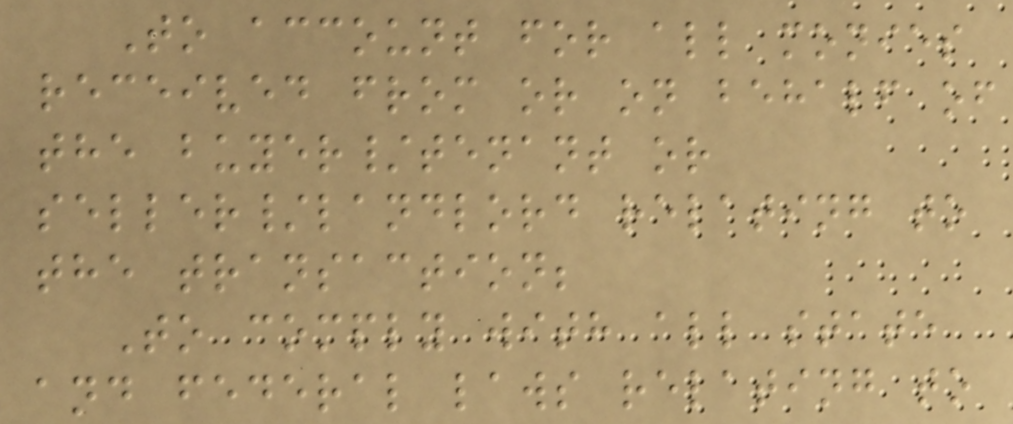To account for all monies
received from or on behalf of
the buyer/tenant or
seller/landlord relating to
the transaction;
To comply with all state
and federal laws relating to
